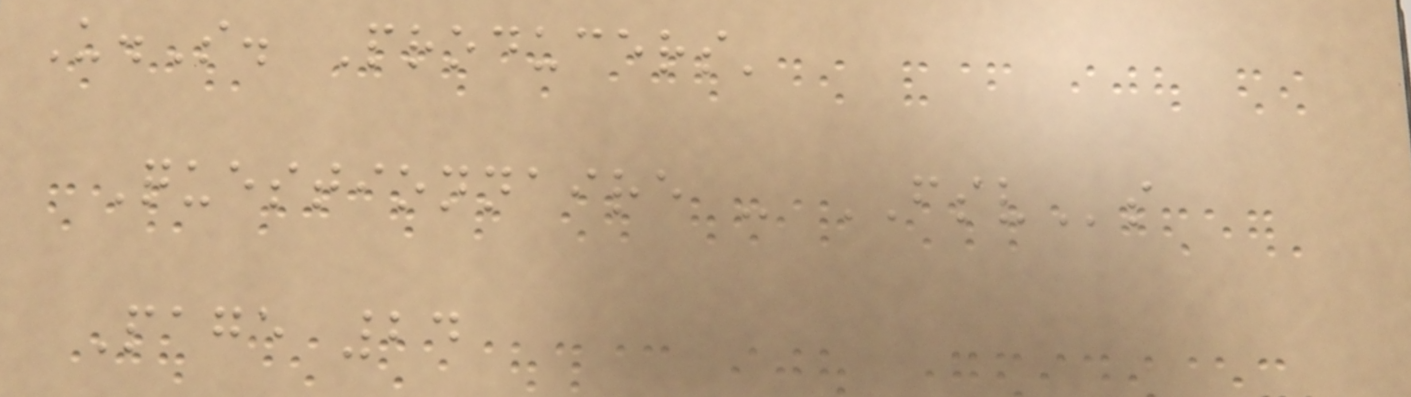U.S. Producers'
Questionnaire - FSVs
Page 24
